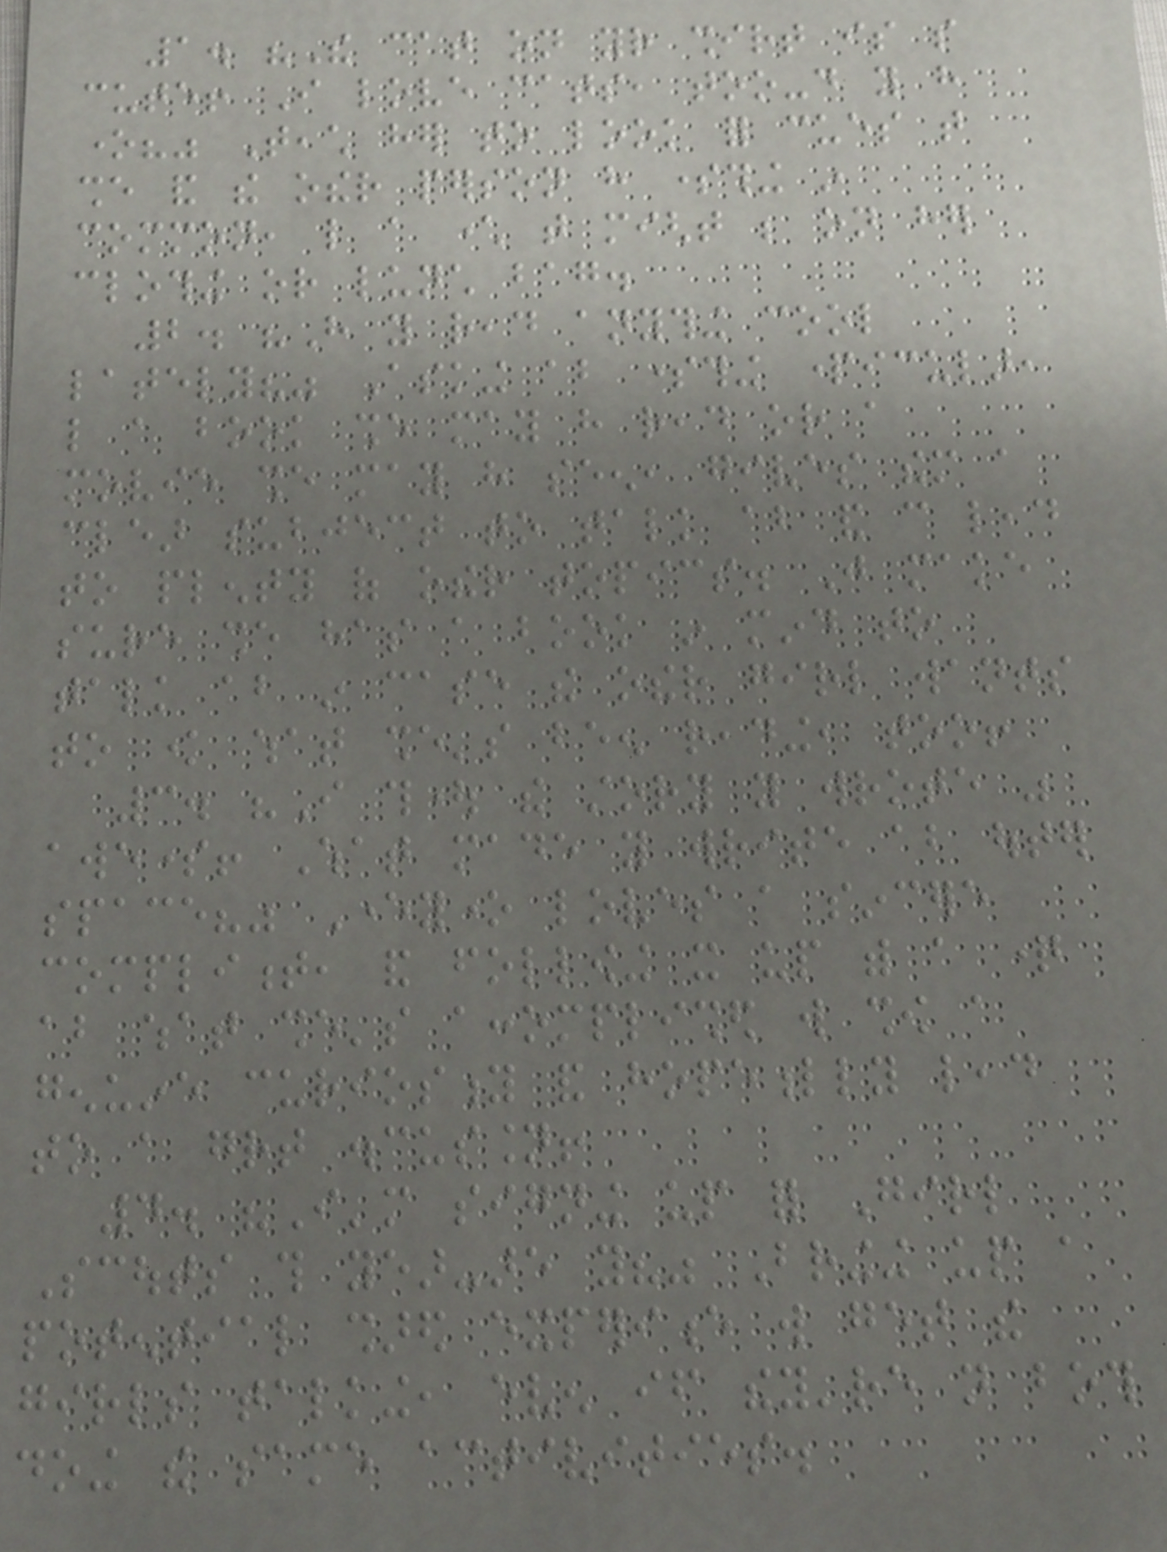1. "The cat on your shirt is so
cute! I love cats, too-do you have
one?" Teach her to look for cues that
she and the other person have something in
common, like a character that might be on her
clothing or lunch bag.
2. "Have you read anything cool
lately?" Asking about something particular,
like a book she may have read or a
movie she may have seen, gives them a
clear subject to talk about and can lead
to plenty of other topics. Just make
sure she has a book in mind to
talk about in case the other girl wants
to know what she's been reading, too!
3. "I thought the story you wrote was
awesome! What made you write about outer
space?" Everyone loves a sincere
compliment, and following it up with a question
about what she's accomplished will show a
genuine curiosity and hopefully lead
to a great discussion!
4. "I'm signing up for Girl
Scouts this year-are you?" Bringing up a
potential shared experience will get the
girls talking, even if they're not both
doing the same activities.
